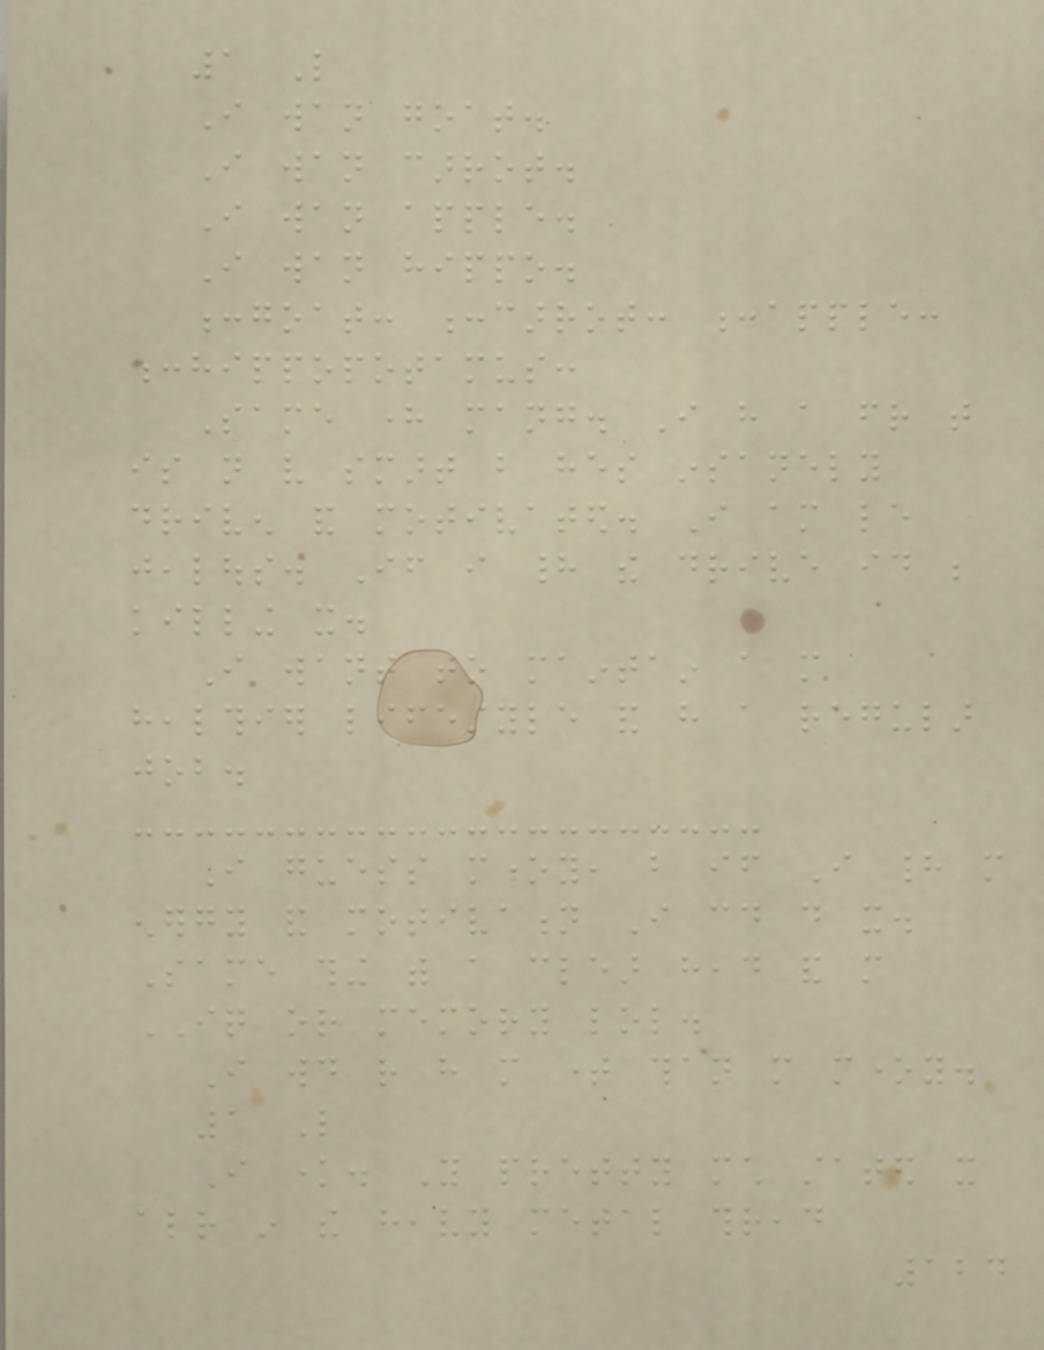1 Like
I wan goat.
I wan carrot.
I wan apple.
I wan hippo.
:goat: :carrot: :apple:
:hippopotamus:
Same here mang. I have a friend that
is not very smart but hes insanely
driven and motivated. I am le
jealous. If i had the drive id be
killing it.
I want to maintain a more
healthier lifestyle and have a regular
job.
I guess money, but if I had more
energy and motivation I could do it.
Same thing with a clear head and more
IQ or memory lol.
I would rather have more time than more money.
1 Like
I know. You pretty much stated it
already in the heavy metal thread
124
